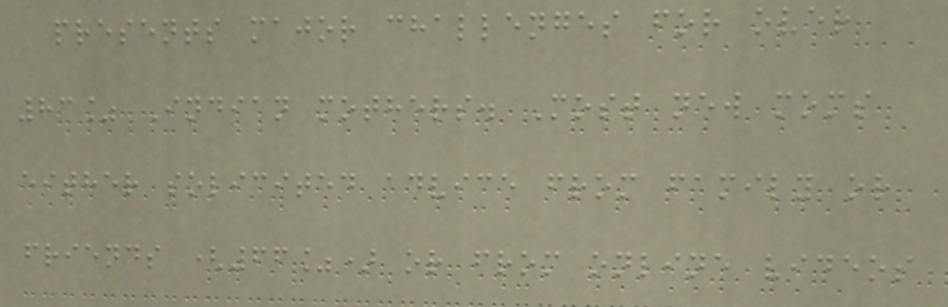presents major challenges for over
83% Indian mothers. Most new moms
either solicited advice from family or
friends (66%) or from online videos
